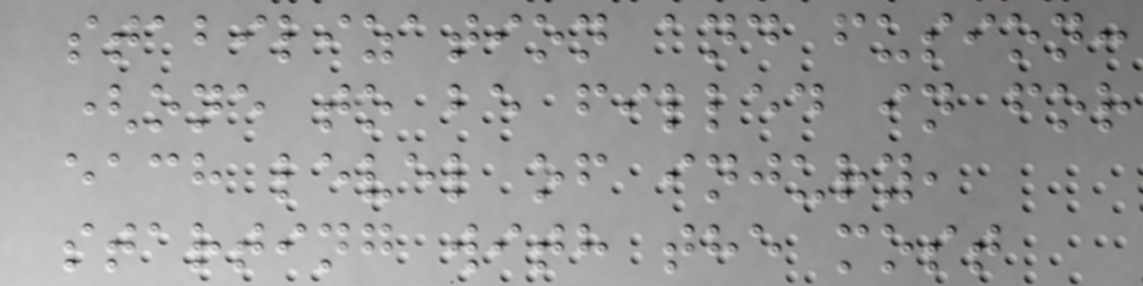stabilization and fusion:
(one to be filled in for
each level of injury,
starting with the most
